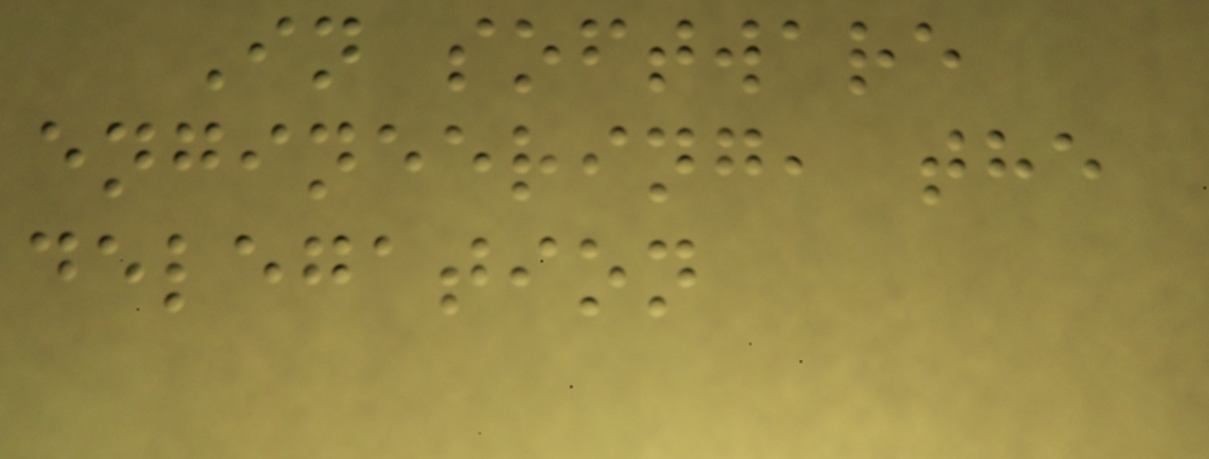In software
engineering, the
delegation
